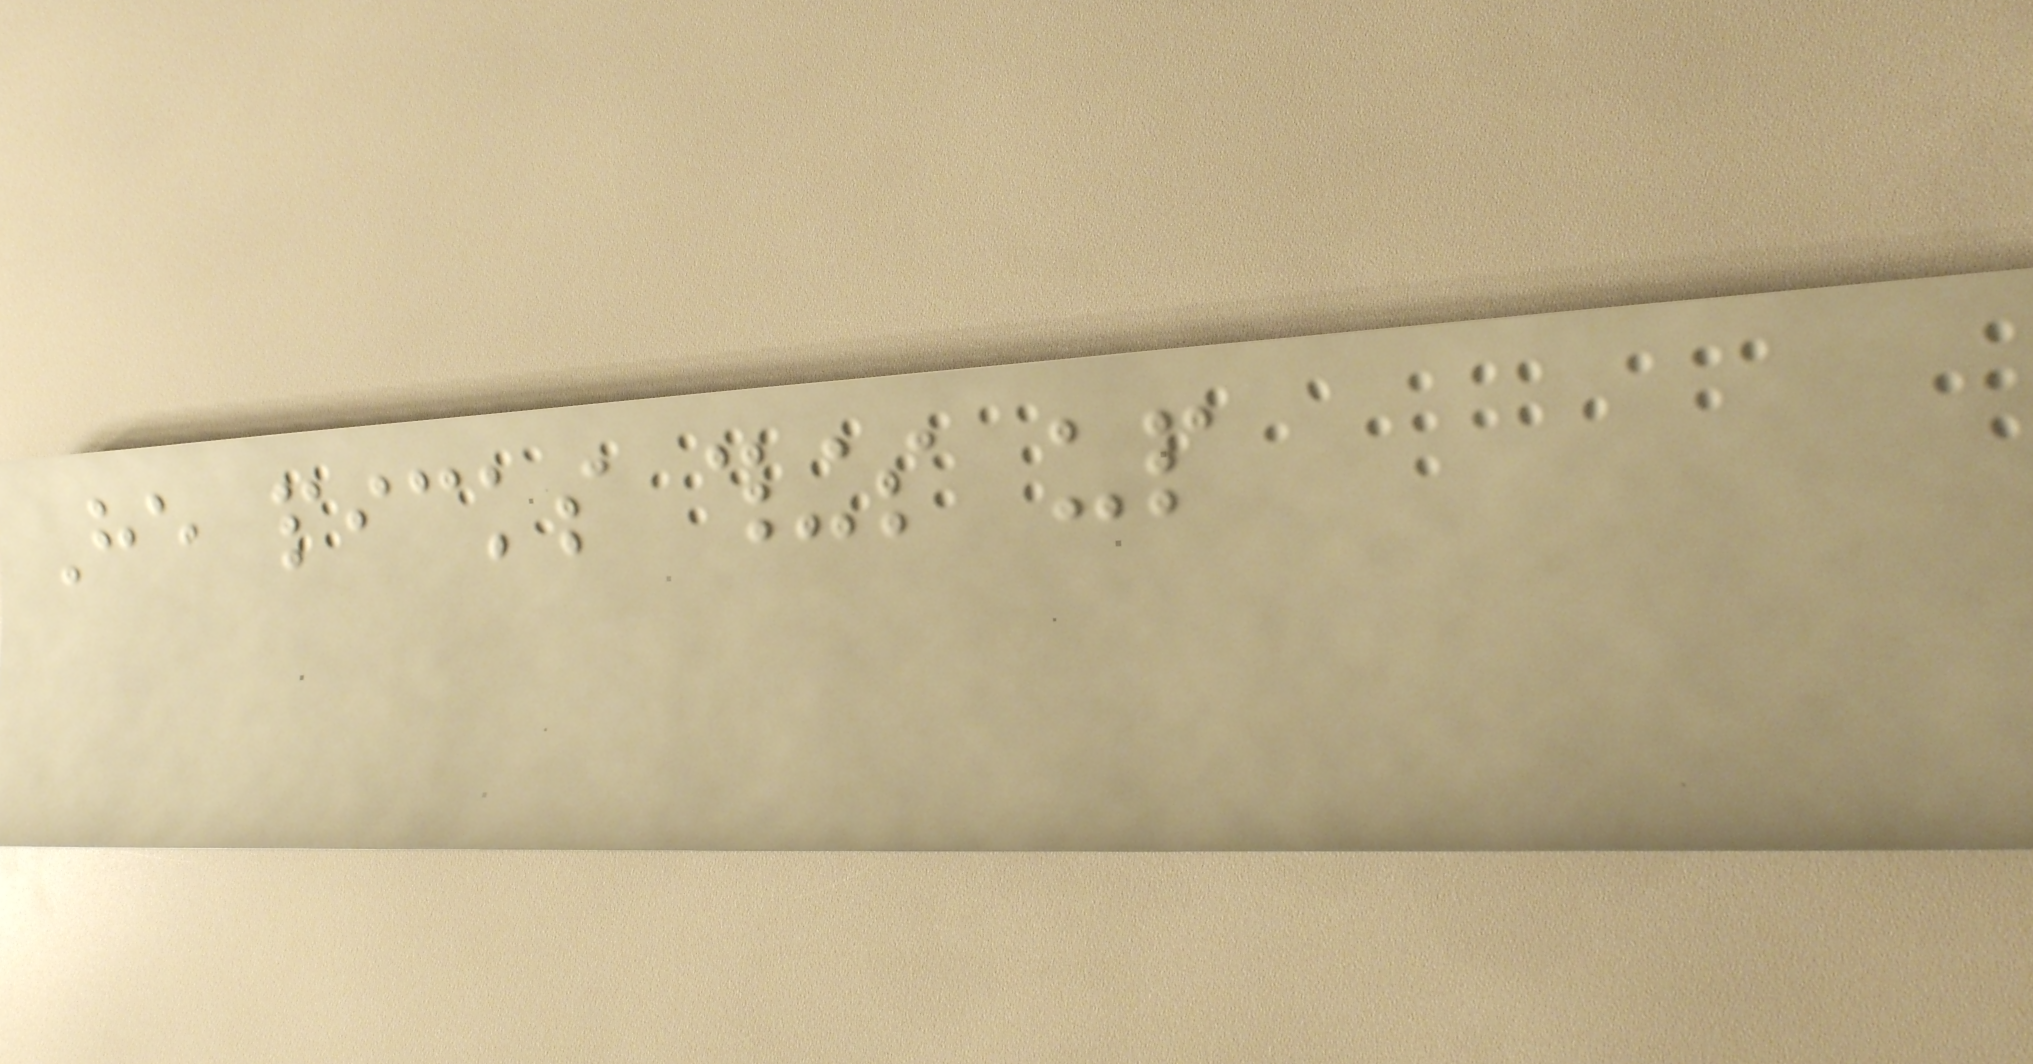He picks things up
